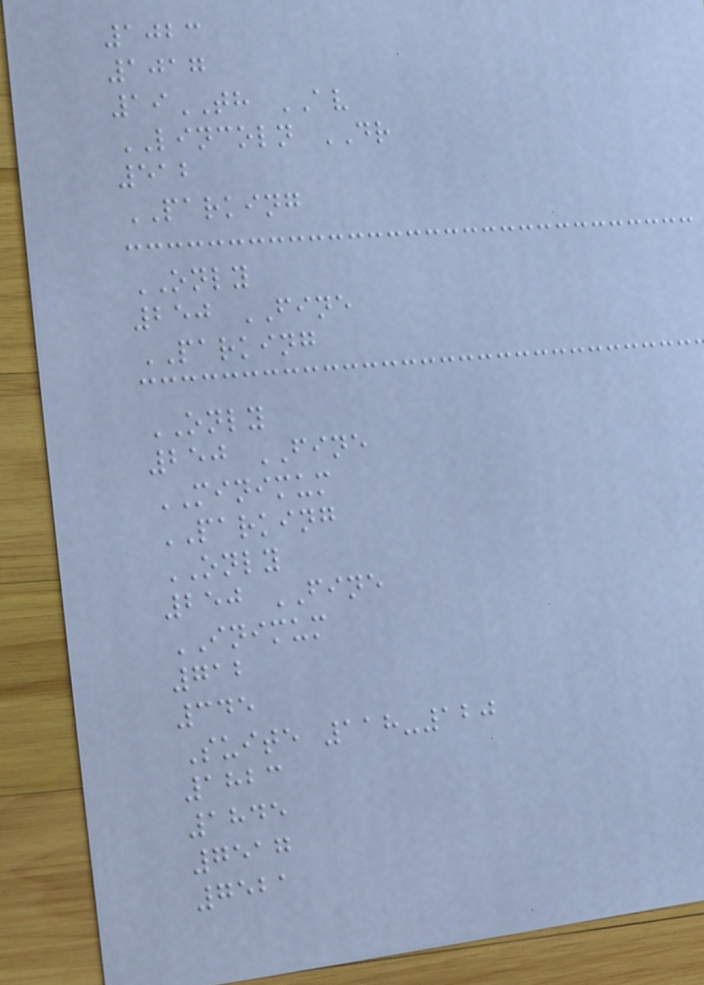1023
1017
19TH AV
LINCOLN DR
512
PARKING
ONLY
250 FINE
PARKING
ONLY
250 FINE
MINIMUM
PARKING
ONLY
250 FINE
INIMUM
712
345
Suite 118-120
1823
1845
7517
7521
